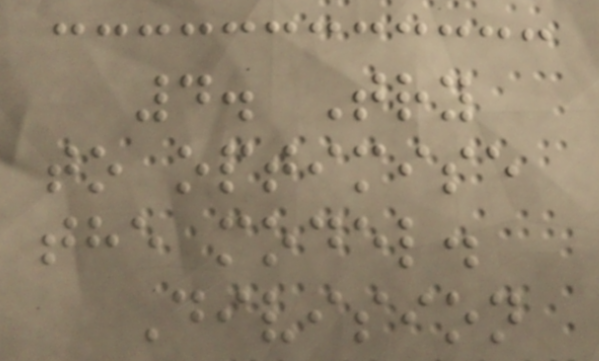4. Try
to optimise
the model.
Division
